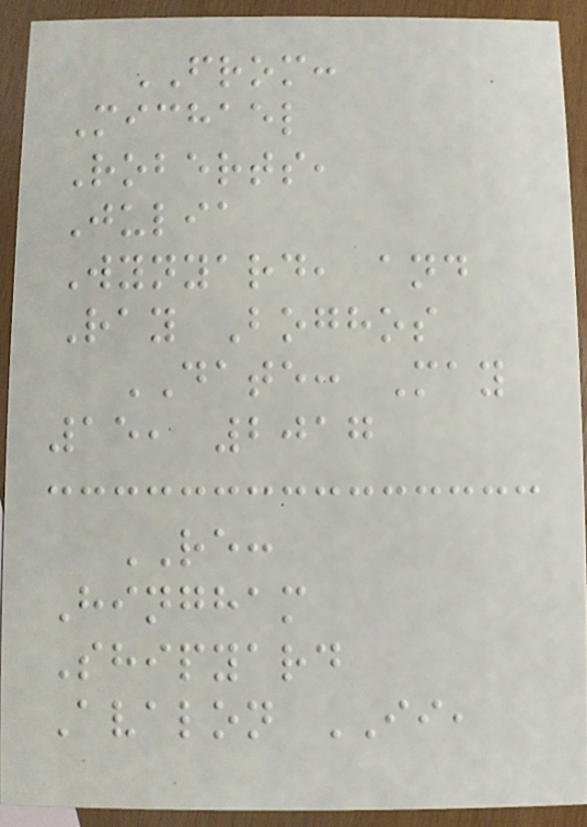FROM:
Michael
Roberts,
Julia
Wynyard, and
Ray Boghos
DATE: May
15, 2017
RE:
Hingham
Shipyard
Avalon II,
